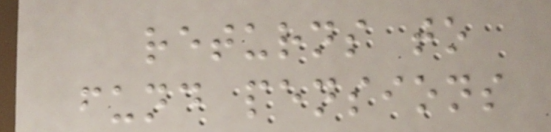returns to
fund pensions
